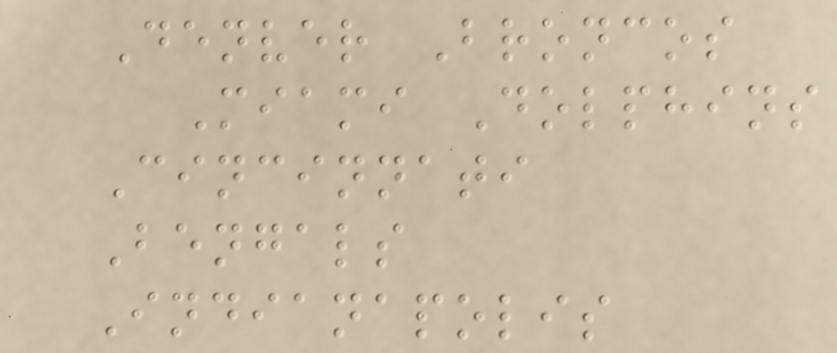Denver Broncos
Miami Dolphins
Cincinnati
Bengals
Indianapolis
